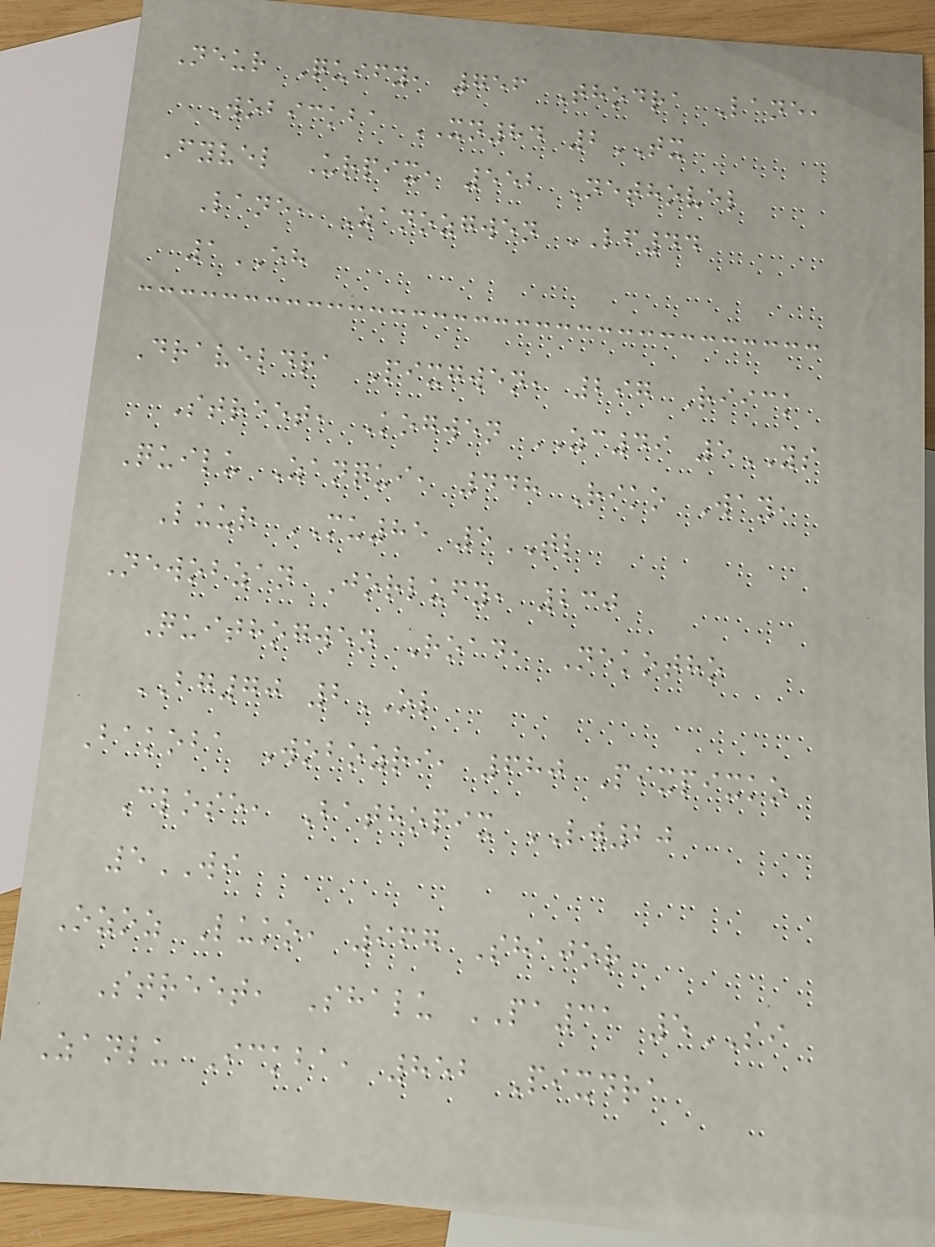Neur Quify, 756 Thodra Lane,
Wobickba XN84 2TX
Fyvel Urpix, 552 Nethovel
Lane, Zanozgwen LF44
1EH
Draveldra Pixgwen, 297 Riick
Street, Kogwen ZC49 5YS
Quilu Zanqui, 448 Riko Way,
Luur MU85 5TL
Newobzan Jorlufy, 230
Quithogwen Road, Nekotho
BG70 2OL
Bakoba Wobozri, 680 Pixpixko
Close, Bathopix LW20
5WI
Ozoz Luko, 967 Shajor
Street, Shalu PA31 5SI
Zanlu Ickba, 852 Pixdra
